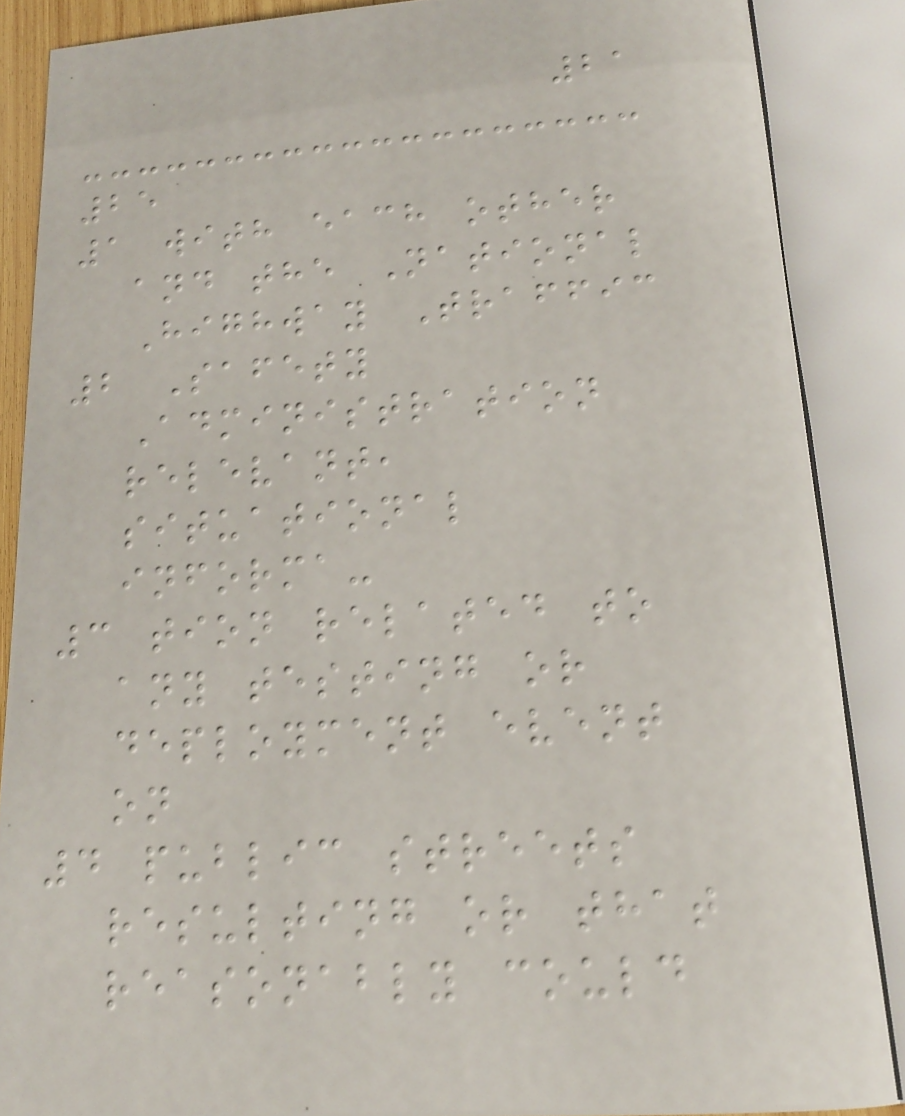21
25
1 with each other
and the National
Highway Traffic
2 Safety
Administration
relevant,
situational
informa-
3 tion related to
any testing or
deployment event
on
4 public streets
resulting or that
reasonably could
